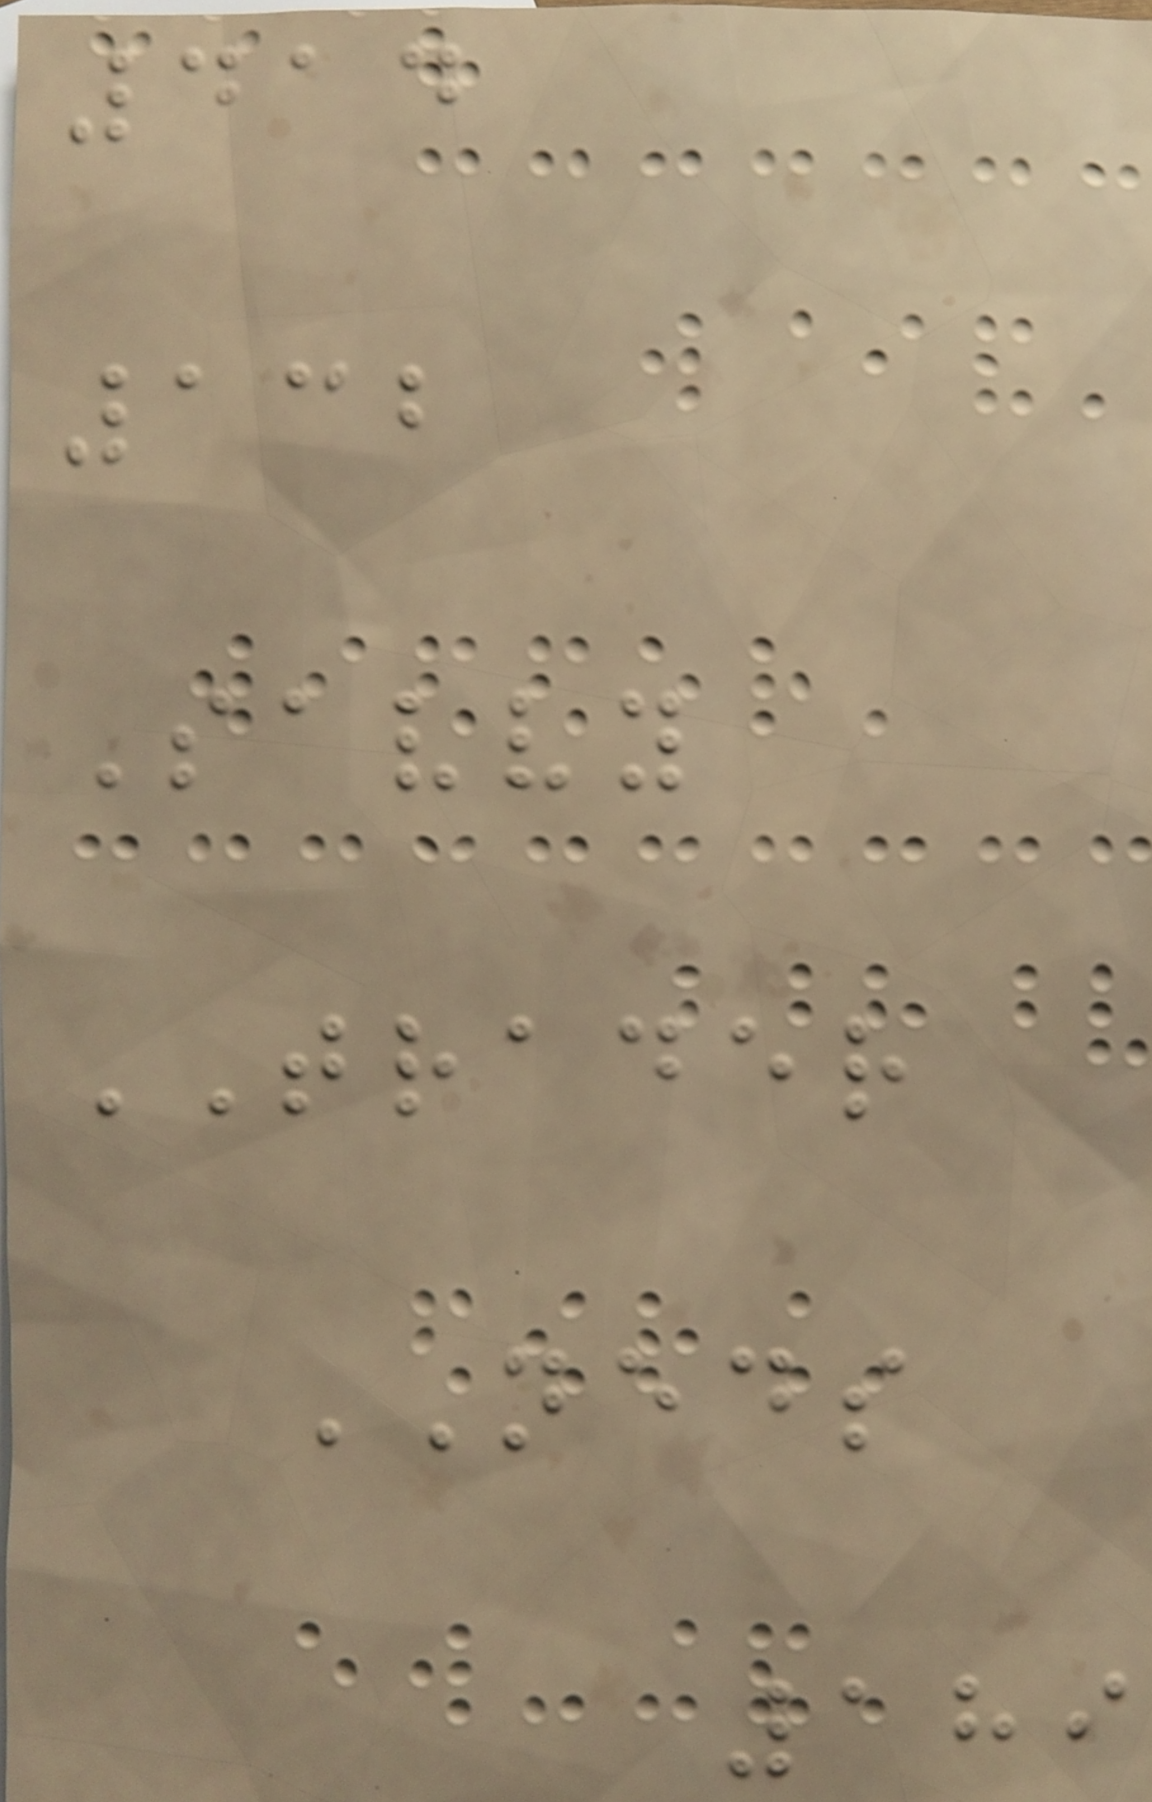414
132
Savvy
TRADER
NEDS
189
